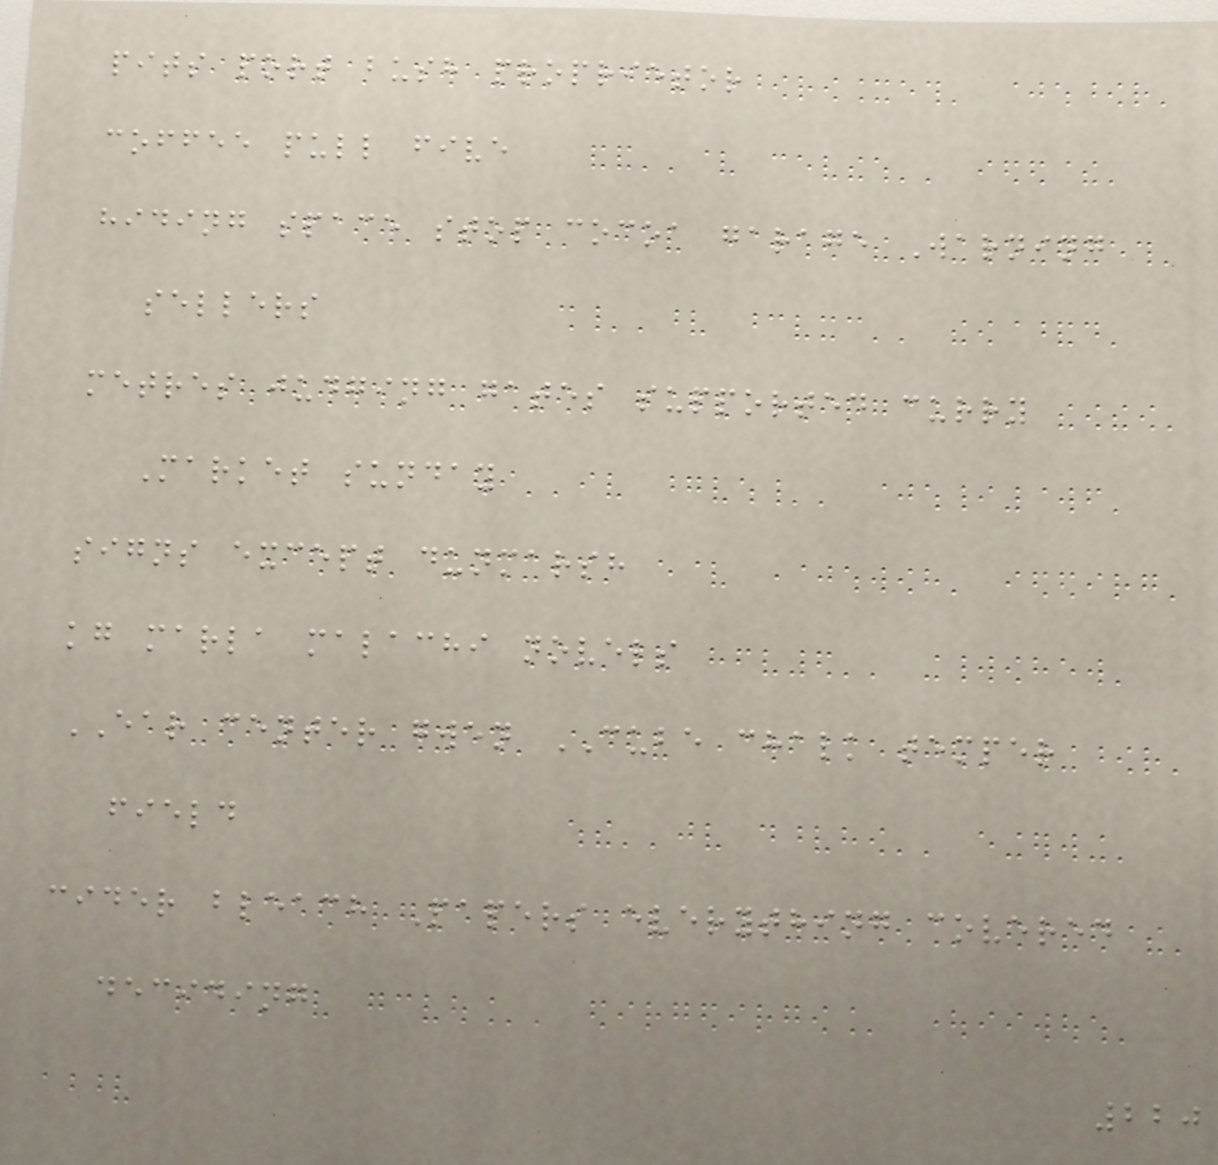pits port bush proprietor
coffee pull five
hiding space stop cocoa garage Warning
sellers
metres judging gates supported curry
Market sunday
signs except dunmarsh
kg marla malachi novels
EAR center gwen CUBE chalk temper
field
cider bleach Papers everything covered
deciding
220
